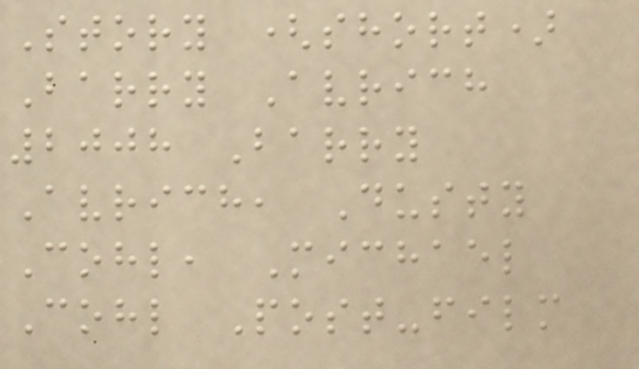Story (short)
Barry Avrich
2008 Barry
Avrich, Dusty
Cohl, Michael
Cohl Post-film
